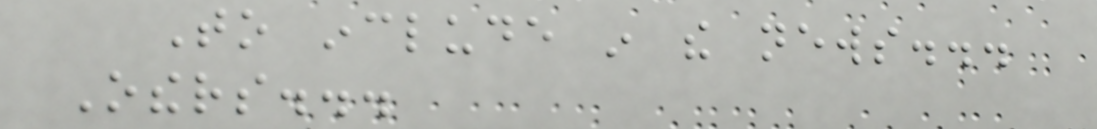To include in the news...
Others...
